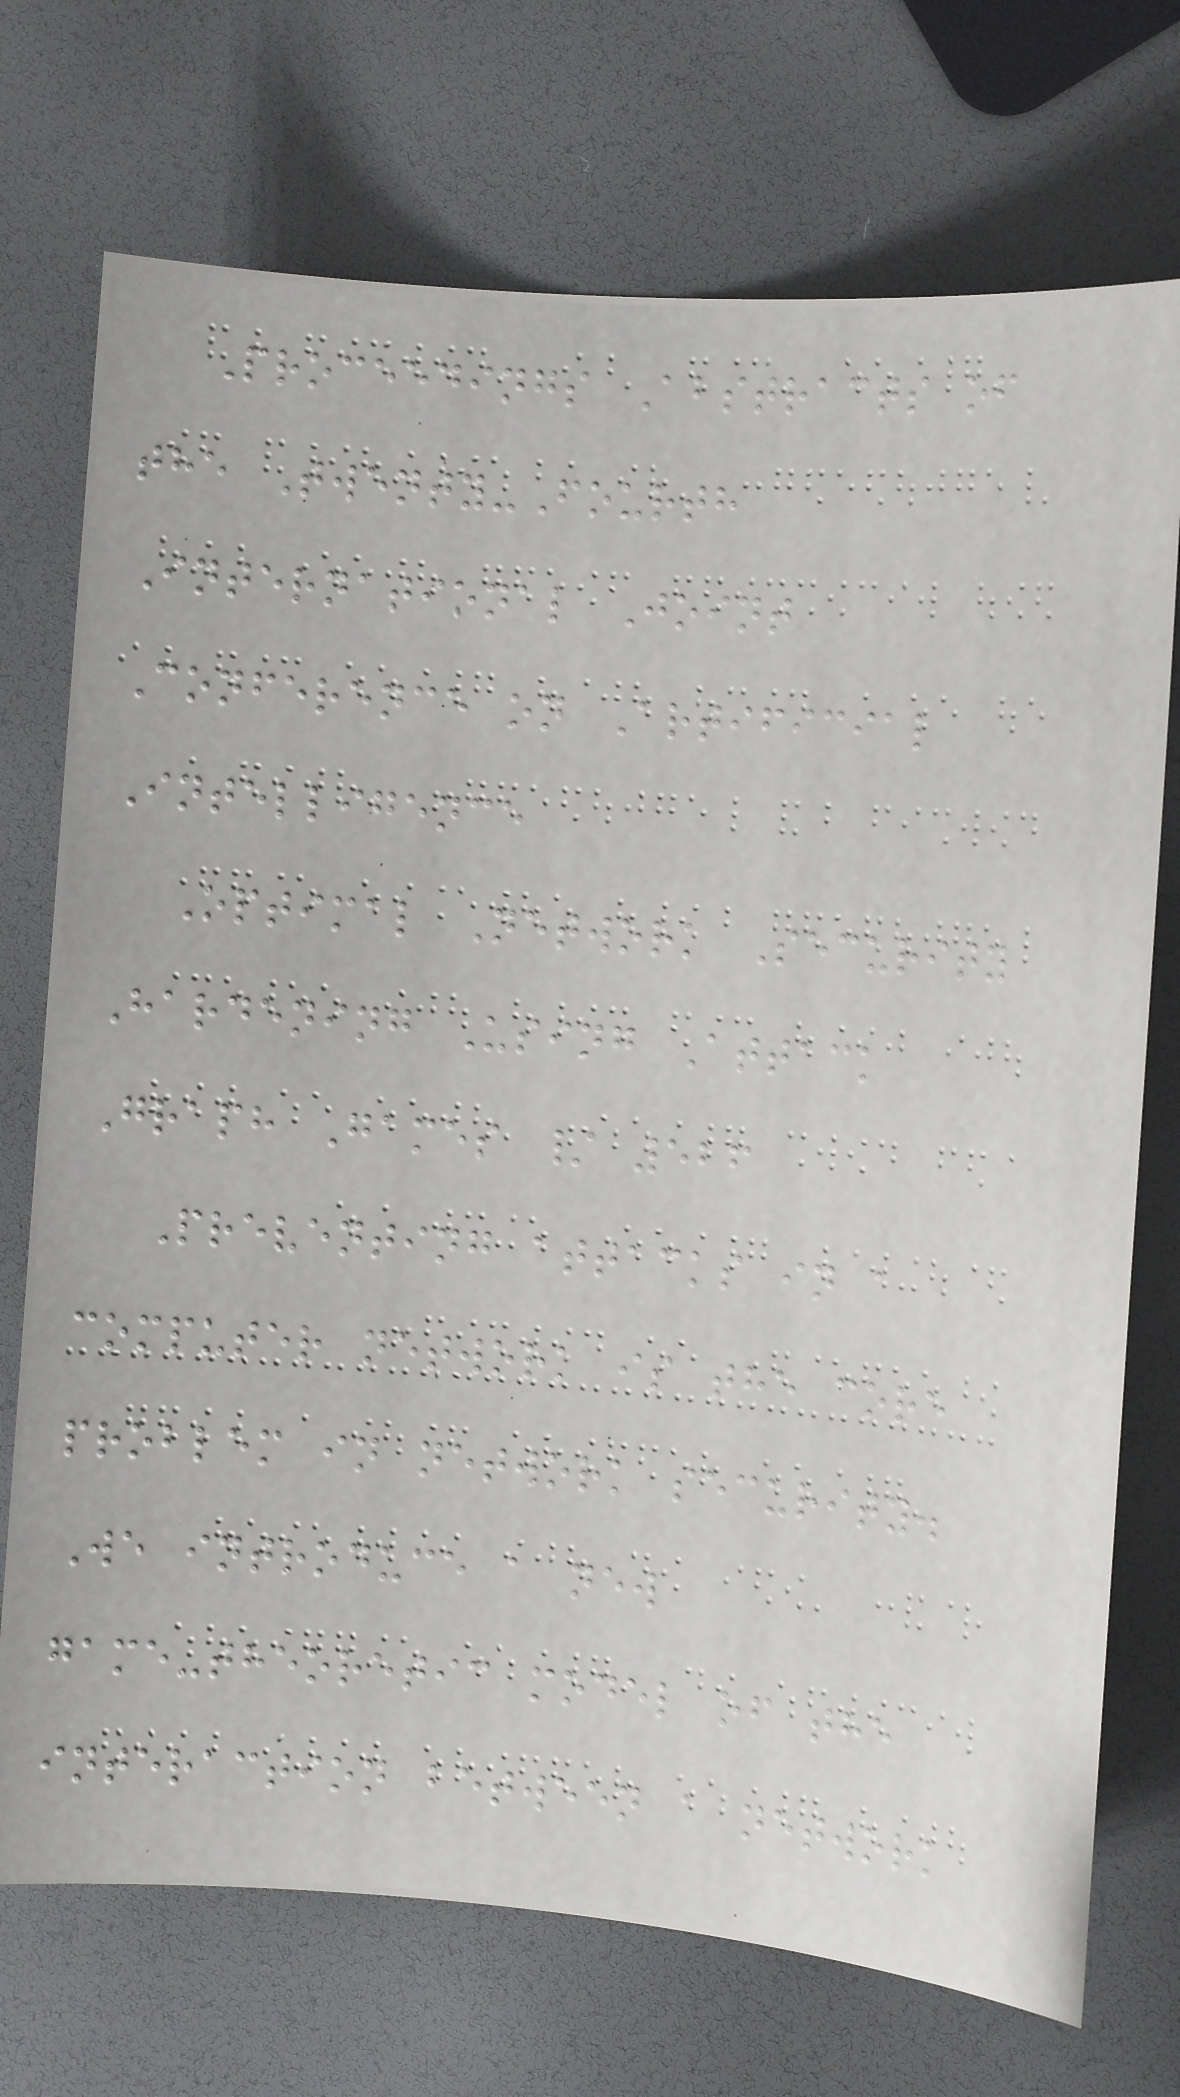Proceedings Abstracts of
the Twenty-Fourth
International Joint
Conference on Artificial
Intelligence
Optimal Network Security
Hardening Using Attack
Graph Games / 526
Preventing attacks in a
computer network is the core
problem in network security.
We introduce a new
game-theoretic model of the
interaction between a network
